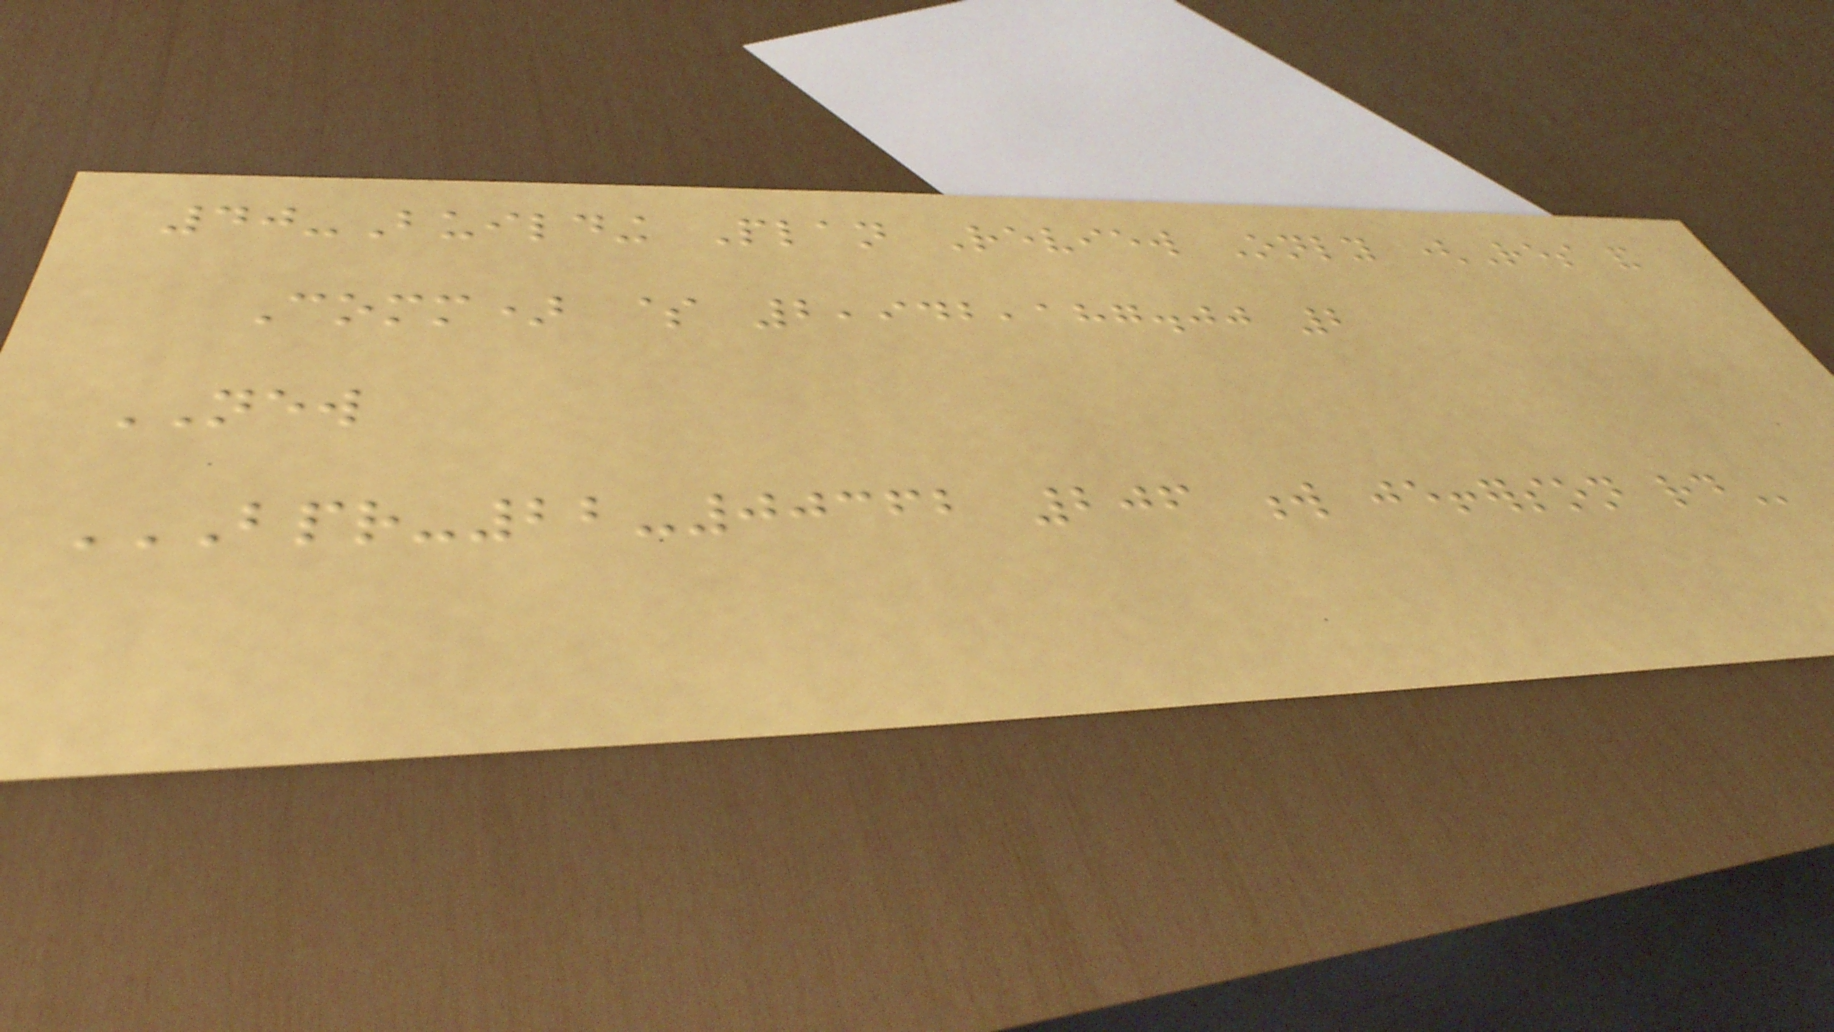40-Building Plan Review Only (Res and
Comm) $ 2,942,187.00 2
NEW
BPR-22-00362 206 W JEFFERSON RD
